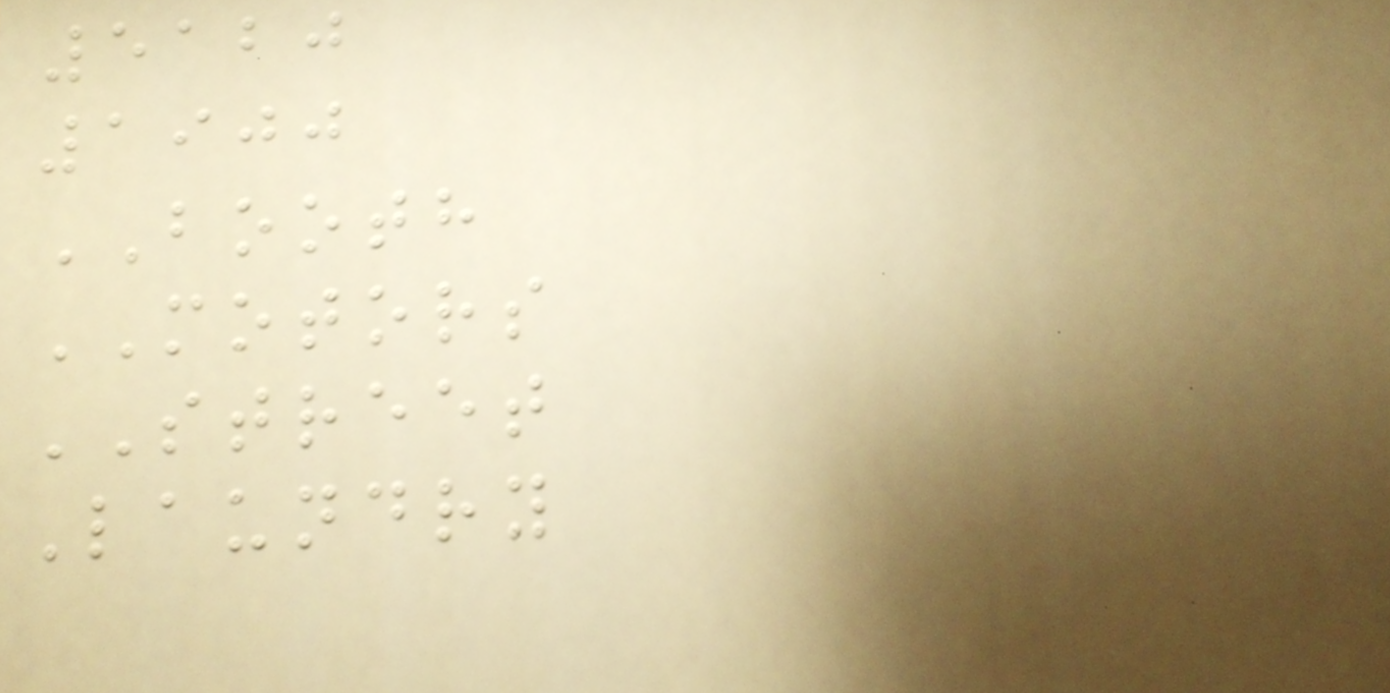5120
1900
BOOTH
MOTORS
STREET
Laundry
